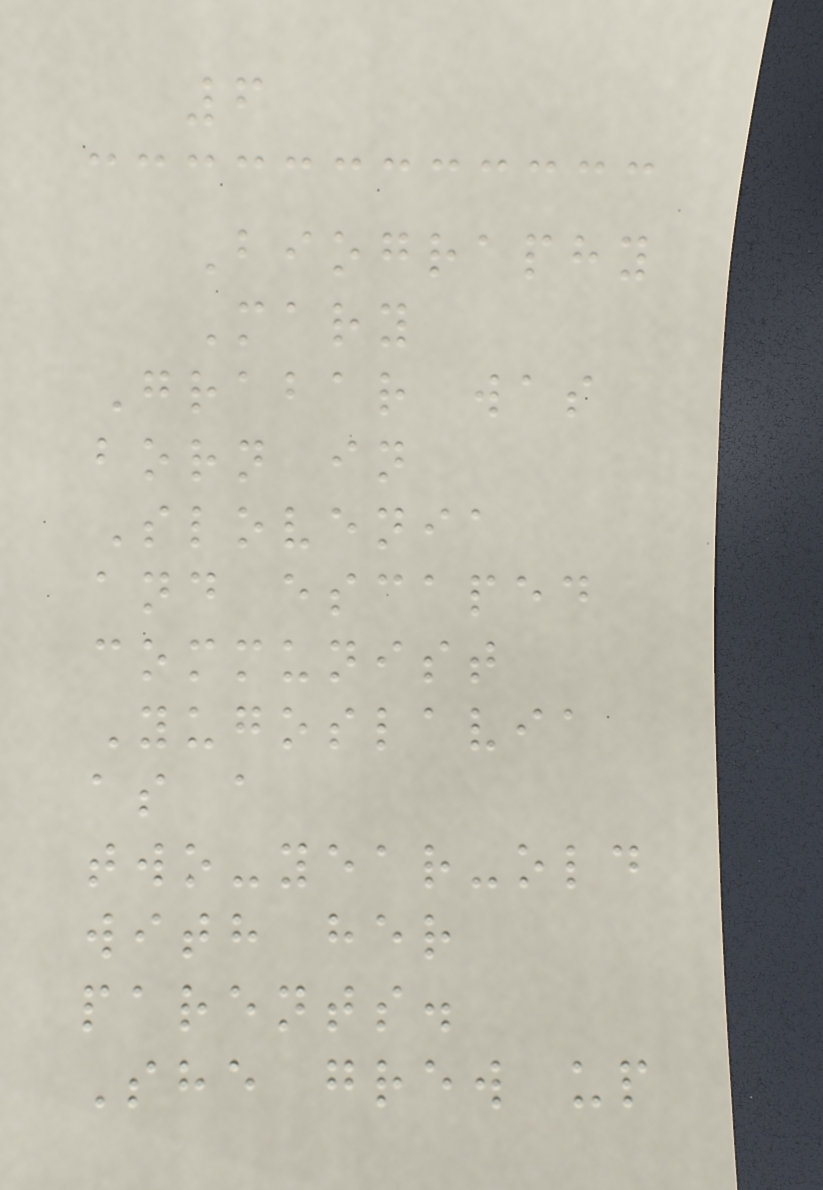6
Biography
Mary
Grabar was
born in
Slovenia
and escaped
communist
Yugoslavia
as a
two-year-old
with her
parents.
She grew up
